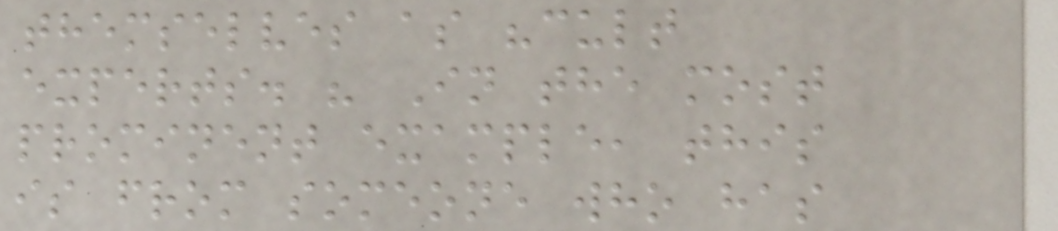themselves as "cult
experts. " In the most
prominent example, this
is from someone who has
